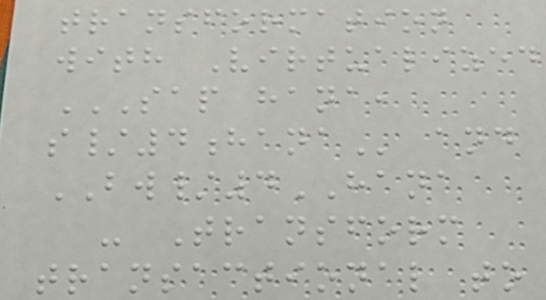transformation
with Virtualized
SAP HANA,
S/4HANA and
BW/4HANA
- Transform
transactional to
